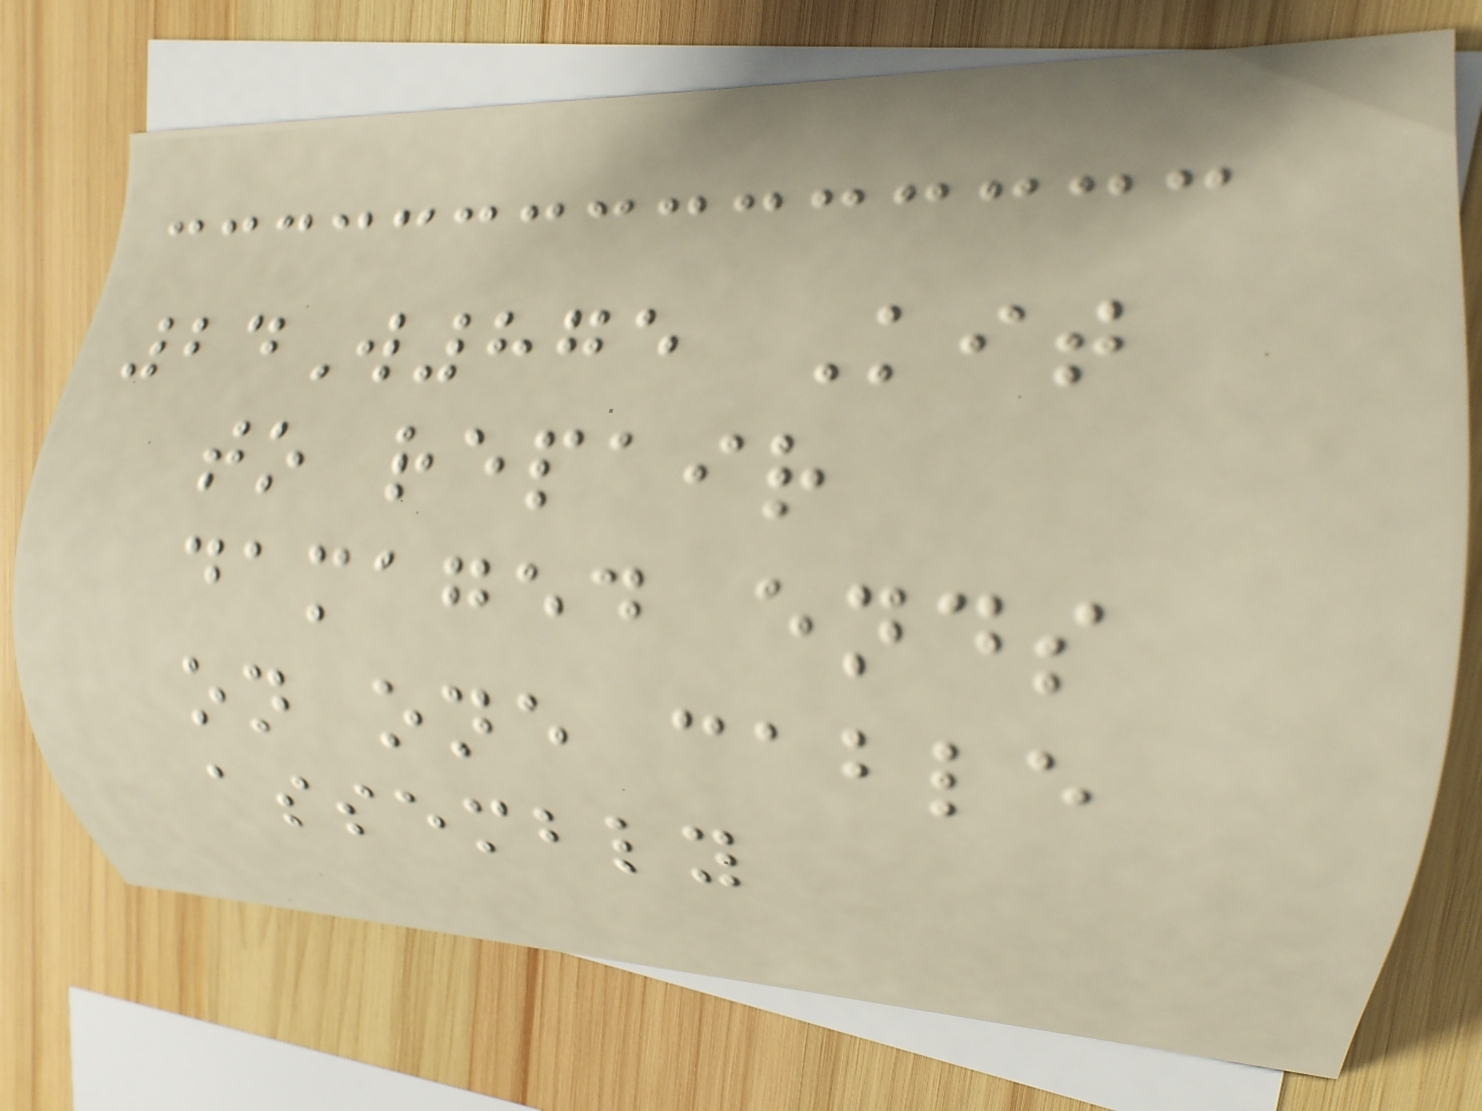24W875 Kit
to repair
damaged ends
on one cable
assembly
